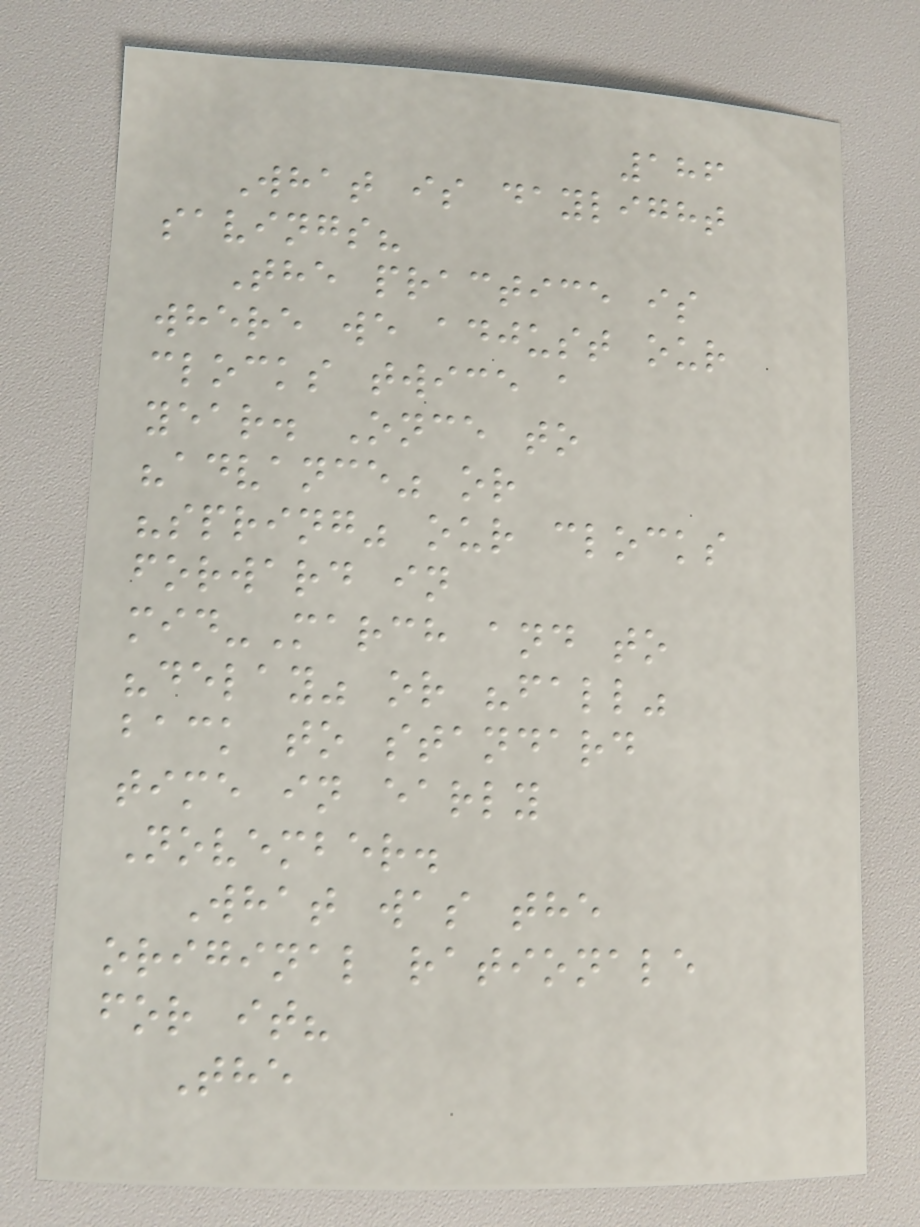186
What is daylight
savings?
The practice is
where we adjust our
clocks twice a
year. Once to
"advance" or
"spring" our clocks
forward in
mid-March and to
"delay" or "fall"
back to standard
time in early
November.
What was the
original rationale
for it?
The
